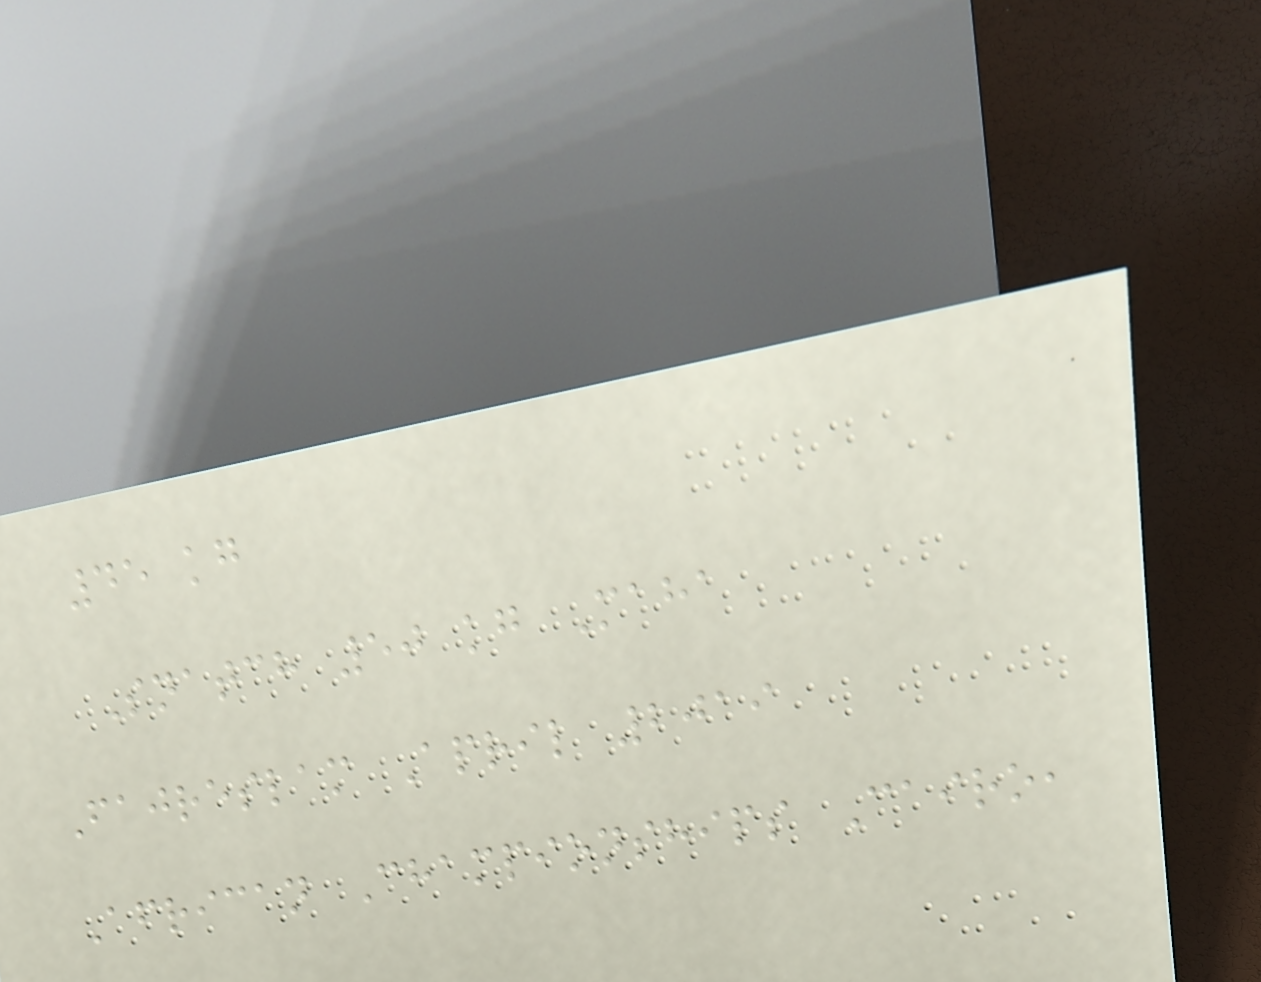45 kg
Snatch 50 kg Maha
Fajreslam April 2019
African Championships Cairo,
